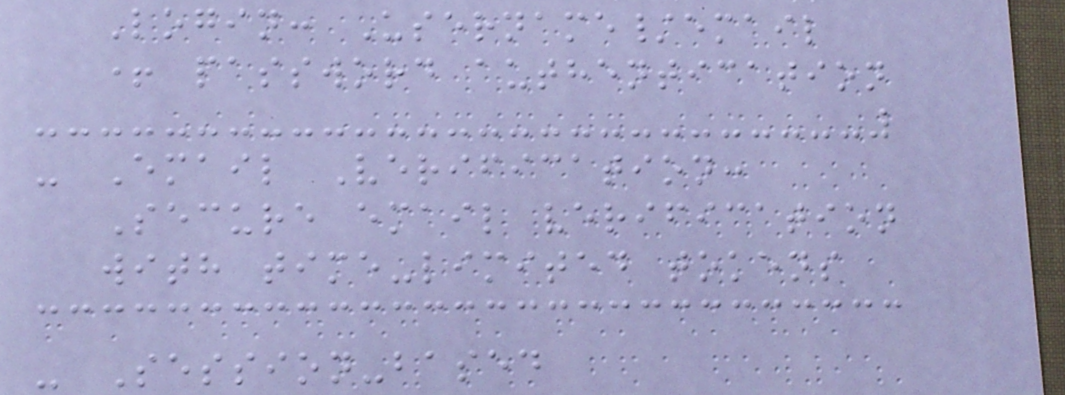Login: Username/email
+ password authentication
- Email Verification:
Secure email verification
with time-limited tokens
- Session-based
